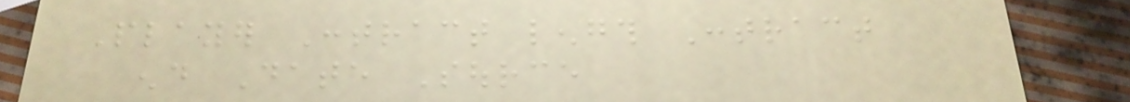Player Contract length Contract
end Date Source
